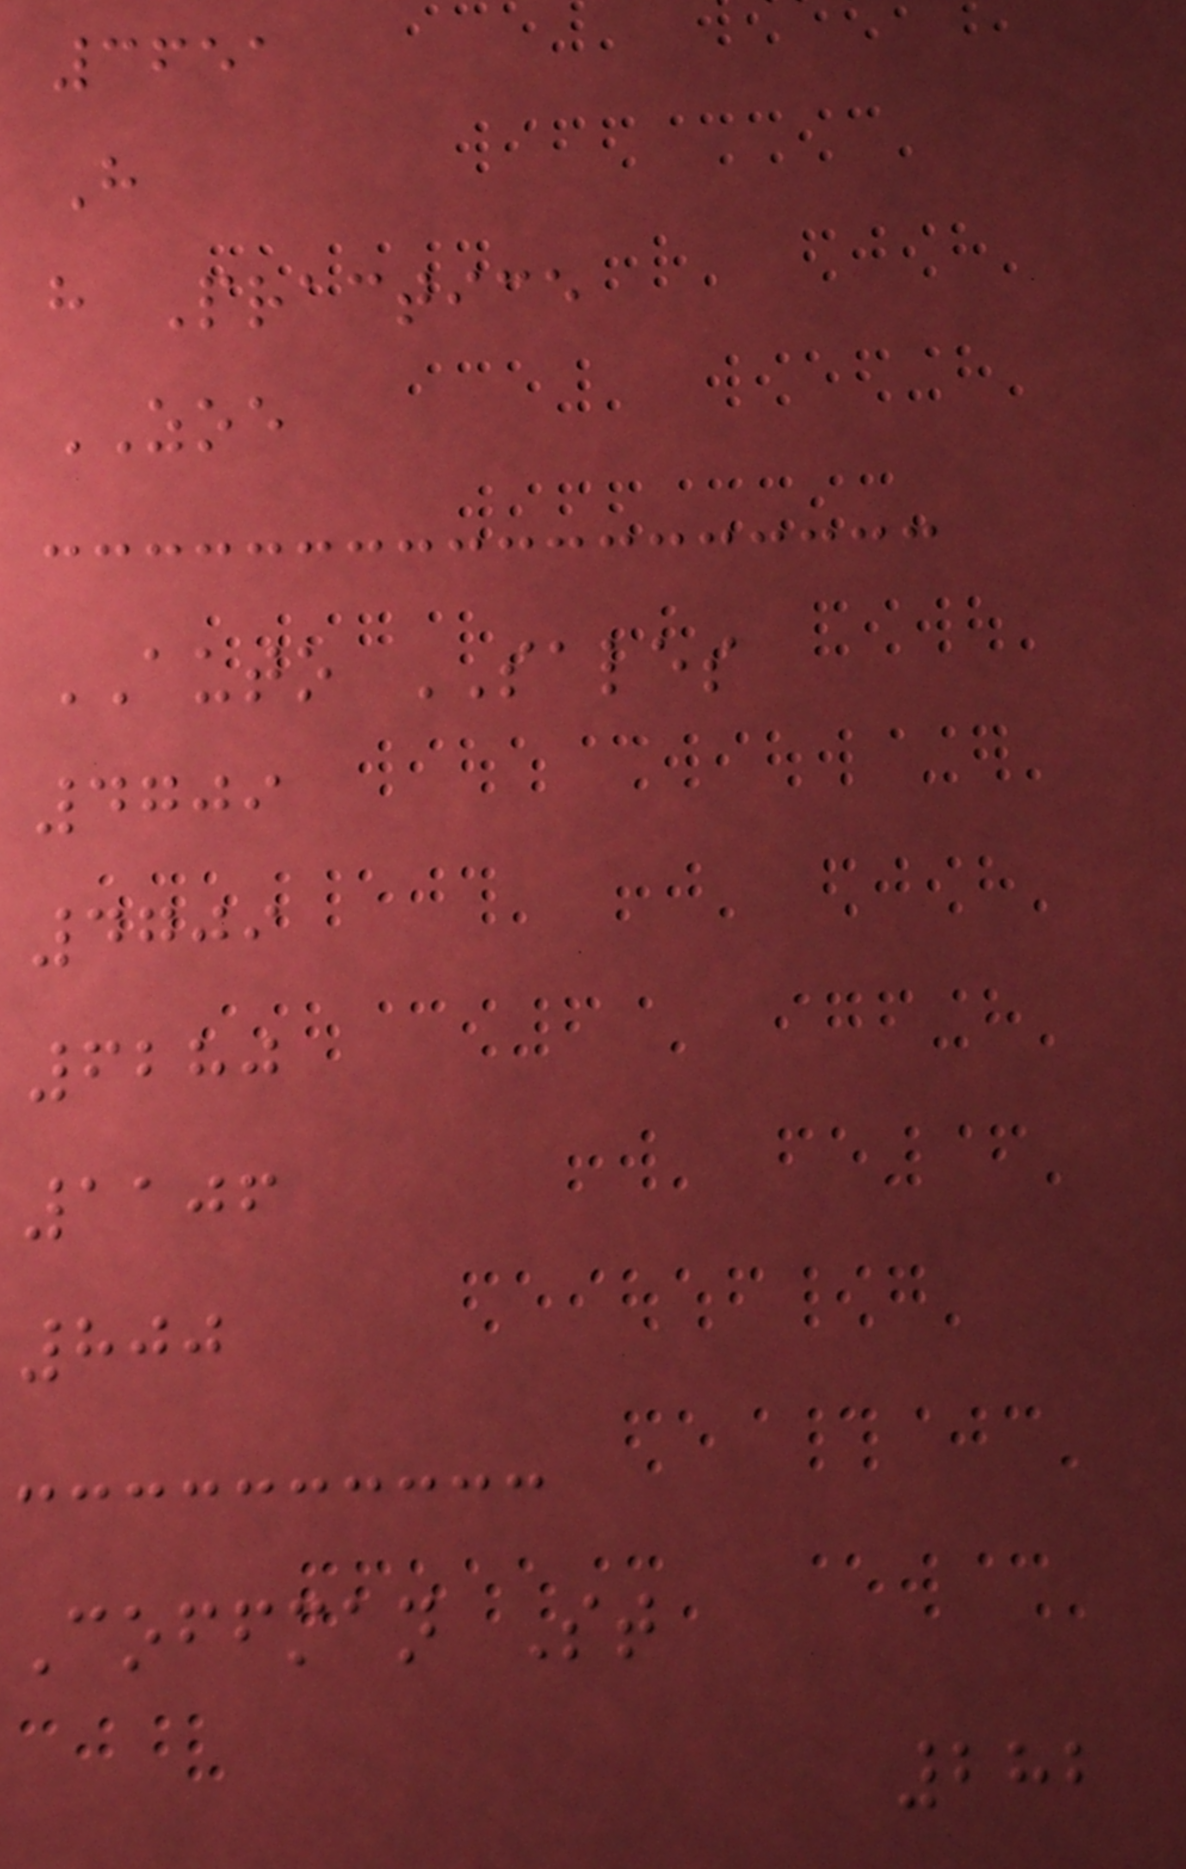3651
H
h Practice
ZOE
AUTO SALES
4709
4709
6280
1106
800
Coffman St
282
